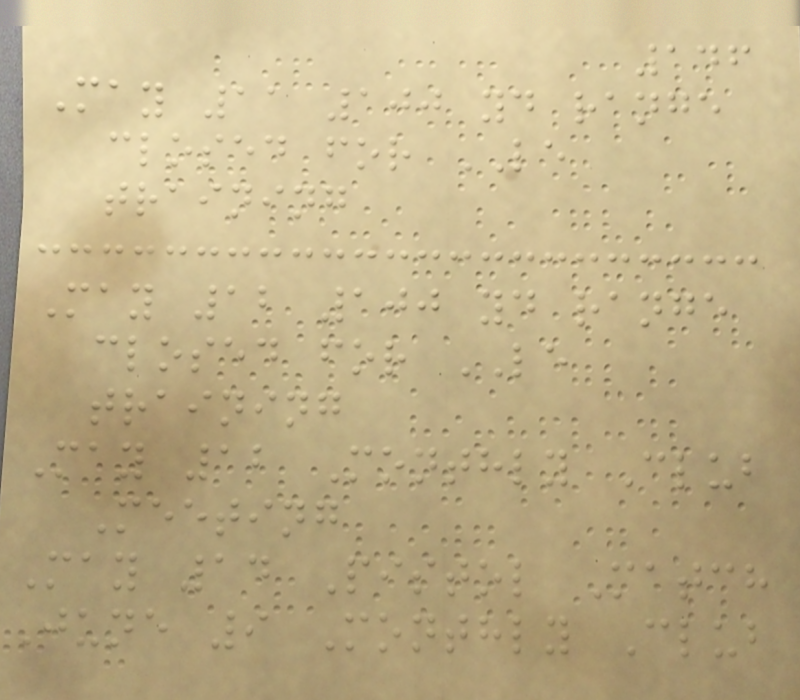146
May 11 100 yd range
closed for LE
training
May 12 100 yd range
closed for LE
training
May 12 Monthly Club
Meeting
May 14 Pistol Match
June 9 Monthly Club
